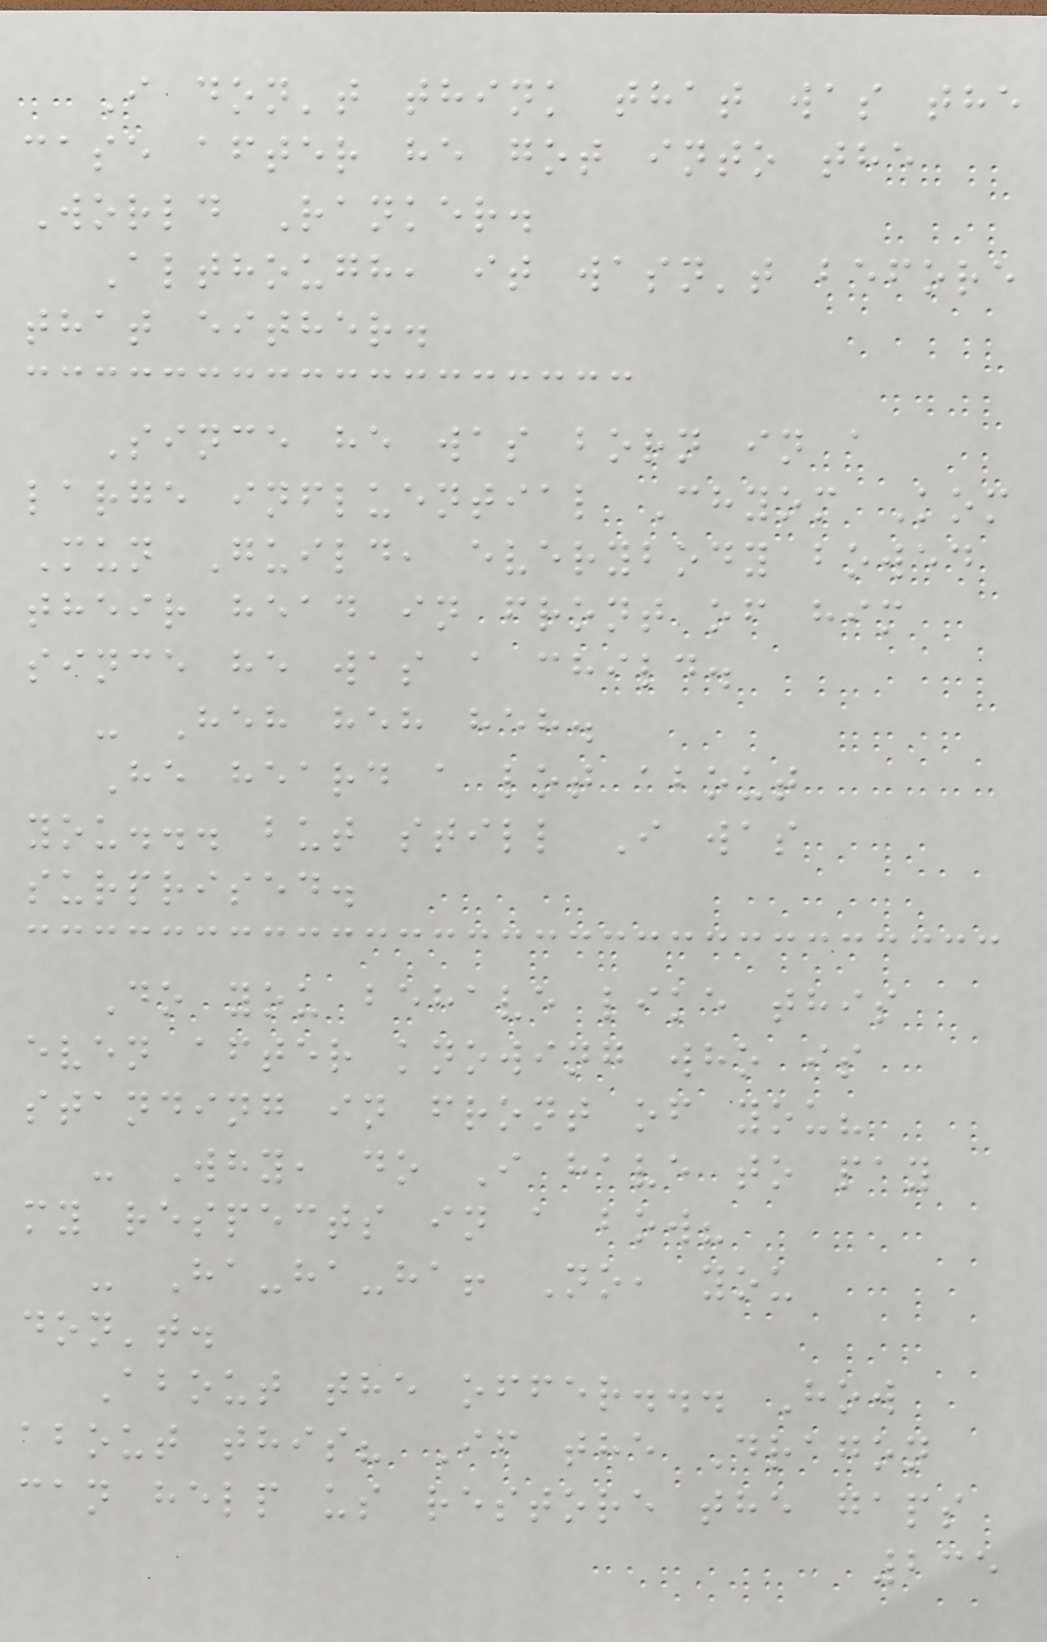I don't think that was the
case after he got into the
World Ranker.
Although, it wasn't before
that either.
Since he was born in a
large influential Chyom Kom
Mun Guild, everybody bowed
their head in front of him
since he was a child.
- Heh heh heh.
He heard a lot about
you... but still I was
surprised.
Do you behave like this
even after knowing who is
standing in front of you?
- Why, do I have to pay
my respects in a bow?
- Ha-ha-ha! No, you
don't.
About the offer... How
about this? If the Dragon
can help us restore the gaps
235
